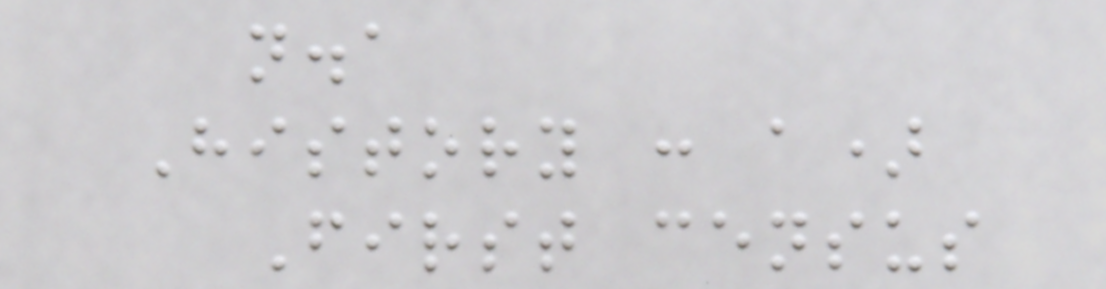n.a
History : a)
First census
